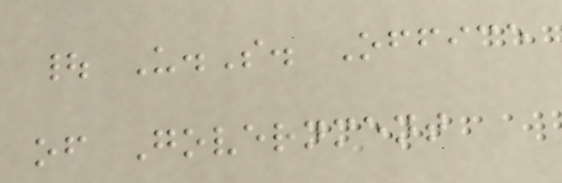| U.S. Office
of Government
